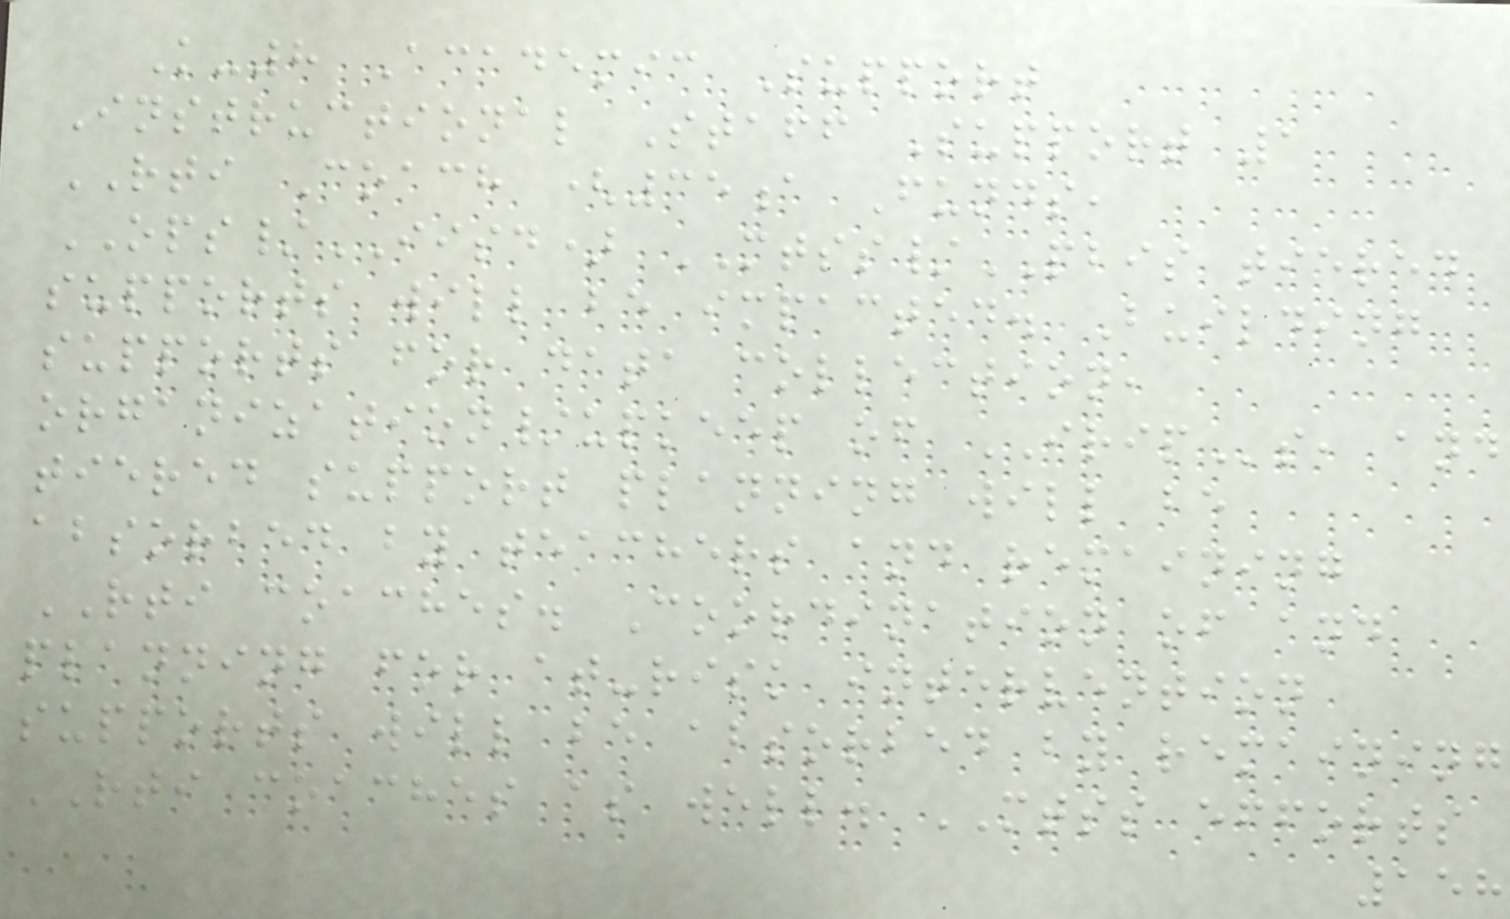K-8 Academic Support
Instructional Staff Support 1
RTI Coach (35a Funds,
OPS/IISD) MTSS/PBIS tiered
supports will be impacted. Building
supports for data collection,
organization/upkeep of IRIPs, and
tiered support planning will be
absorbed by teachers and remaining
RTI coaches. Coordination of and
planning for at-risk intervention
supports will be absorbed by remaining
RTI coaches as well. MTSS efforts
158
